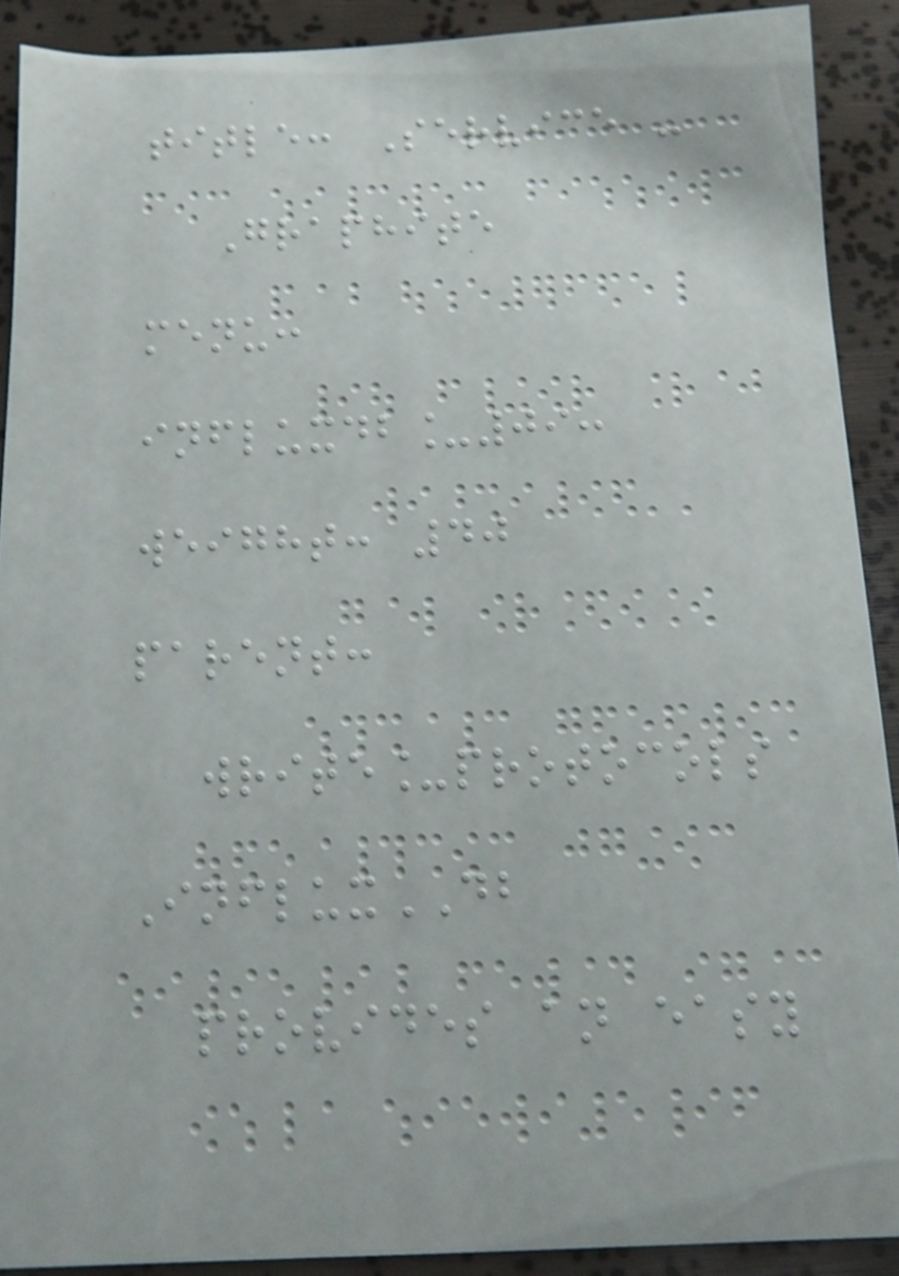title: Service -
Graphite
menu:
influxdb_09:
weight: 40
parent:
write_protocols
InfluxDB
provides an easy
